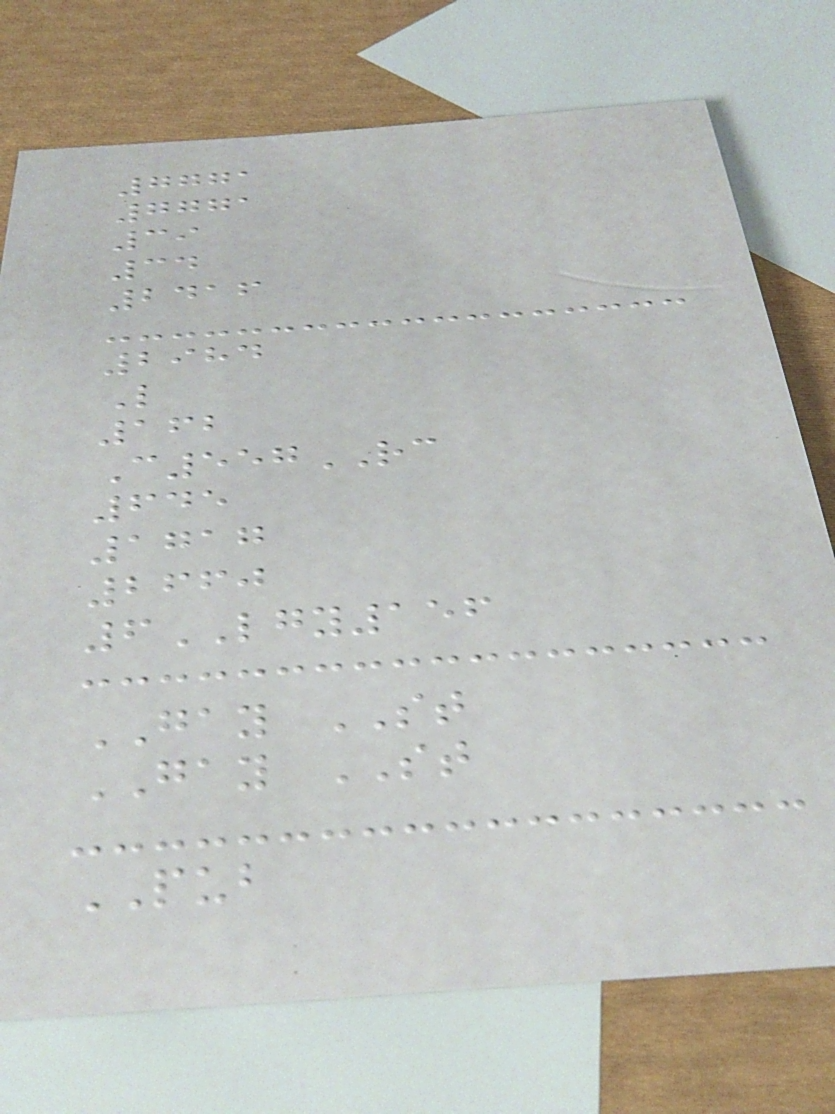7771
7771
39
34
2416
2984
L
162
C557RC
645
1717
2660
6LGY156
GAY ST
GAY ST
PUB
